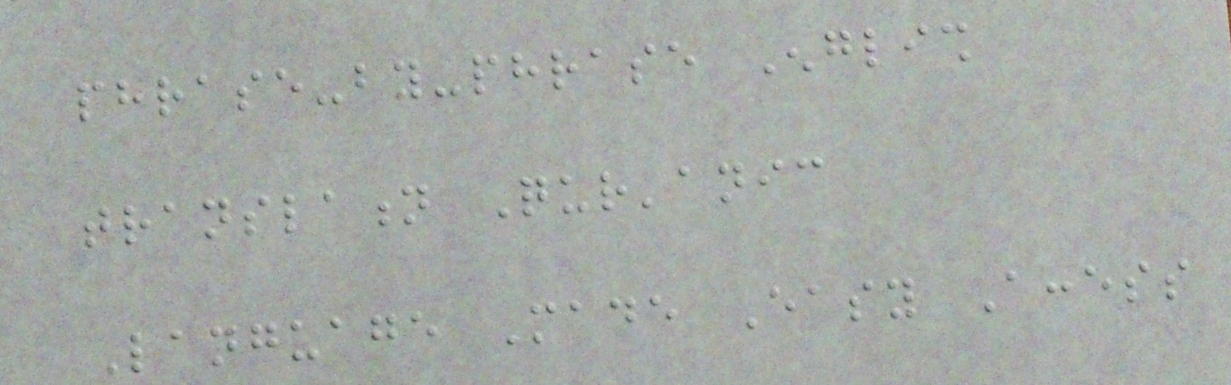phrase-by-phrase English
translation Qur'anic
Language Made Easy Access
